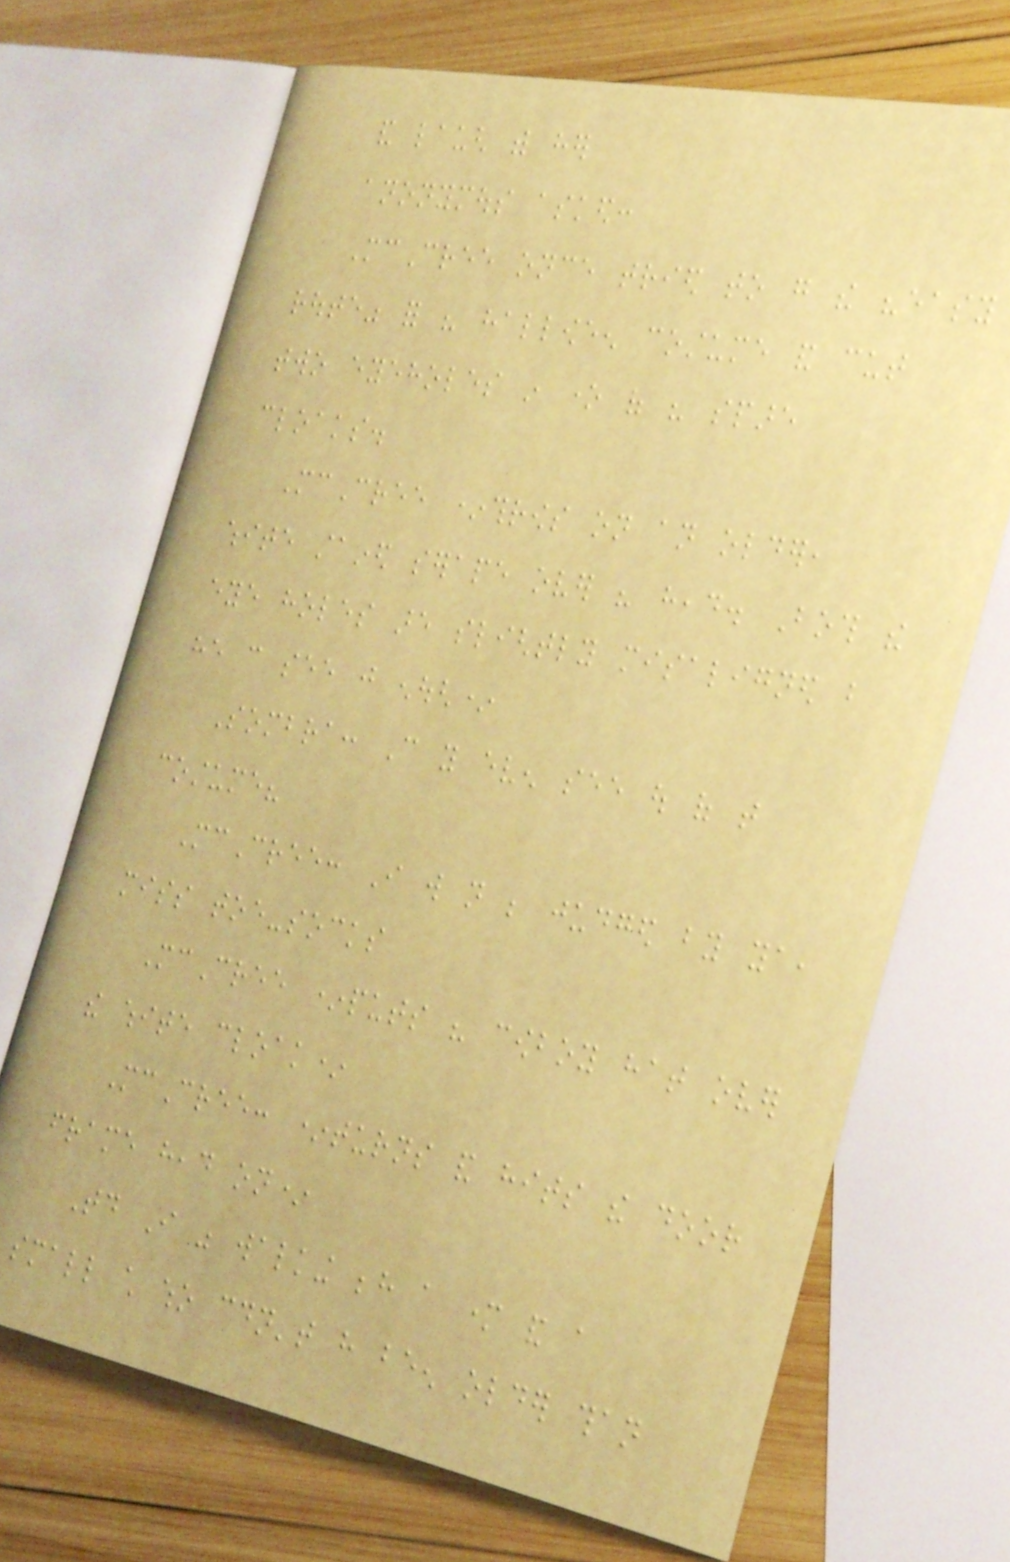and laugh with her
anonymous asked:
McCree once tried to go the "easy
route" for his halloween costume and cut
two eyeholes in one of his spare
cloaks.
McCree *throws on an older,
white stained serape over his head. Both the
eye holes are slightly misaligned but
he can see just enough*
Sombra: Can you even see out of that
costume?
McCree: I will not be judged by ya,
miss toe-socks
McCree *puts his cowboy hat over
the white cloak*
McCree: *turns and hits the door
frame head on*
Today I was walking behind a mother and a
small child who couldn't have been older than
